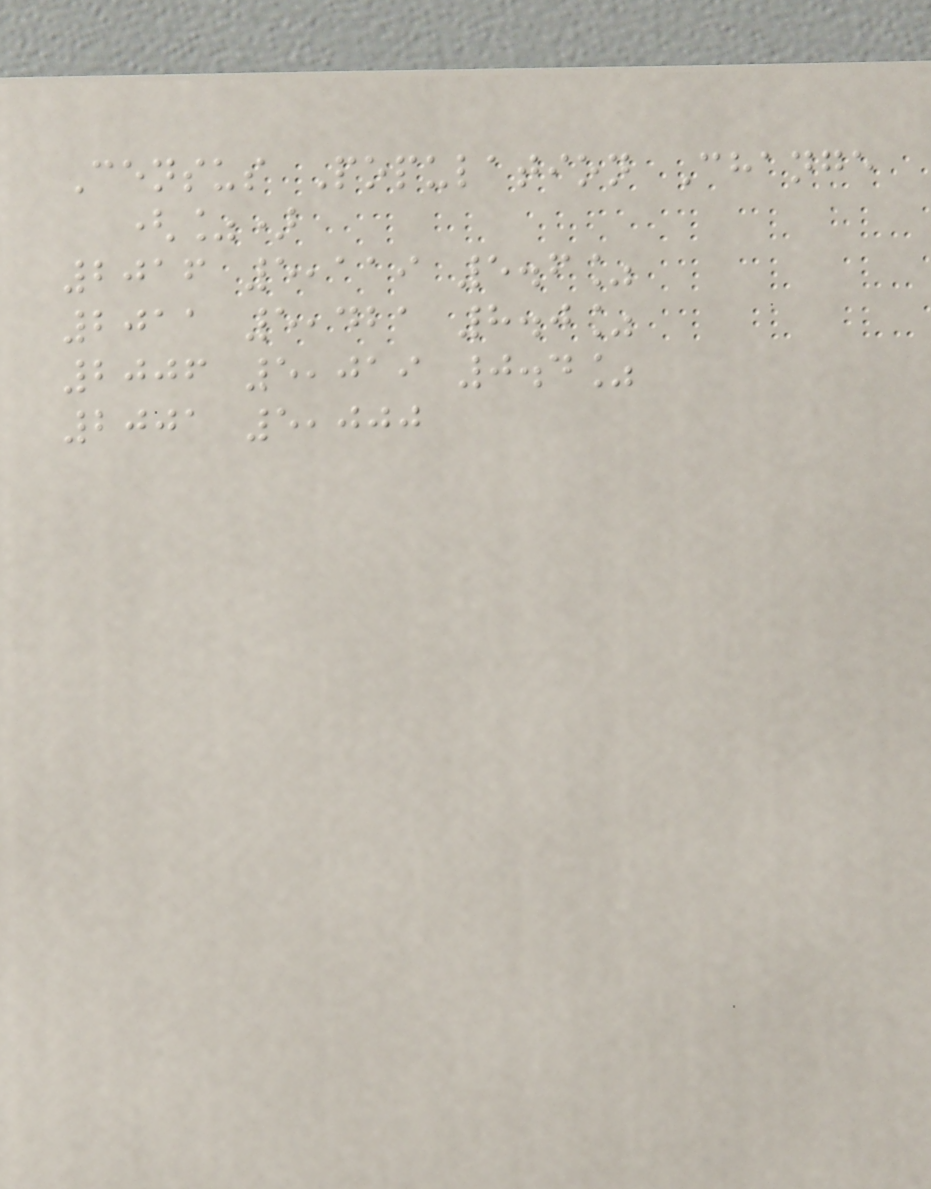Census Population Change
(%)
2016 5,119 5.6%
2011 5,421 8.0%
2006 5,019 0.4%
2001 5,000
